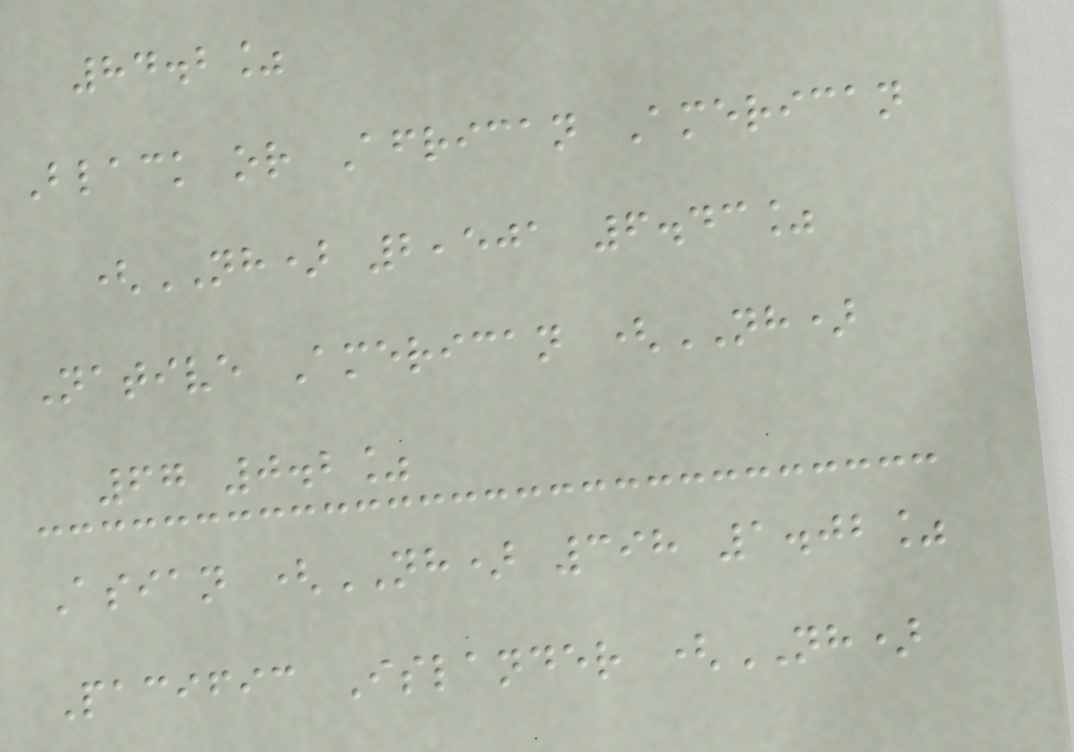84.2%
Black or African American
(NH) 2,501 6.43%
Native American (NH)
67 0.2%
Asian (NH) 398 1.02%
Pacific Islander (NH)
